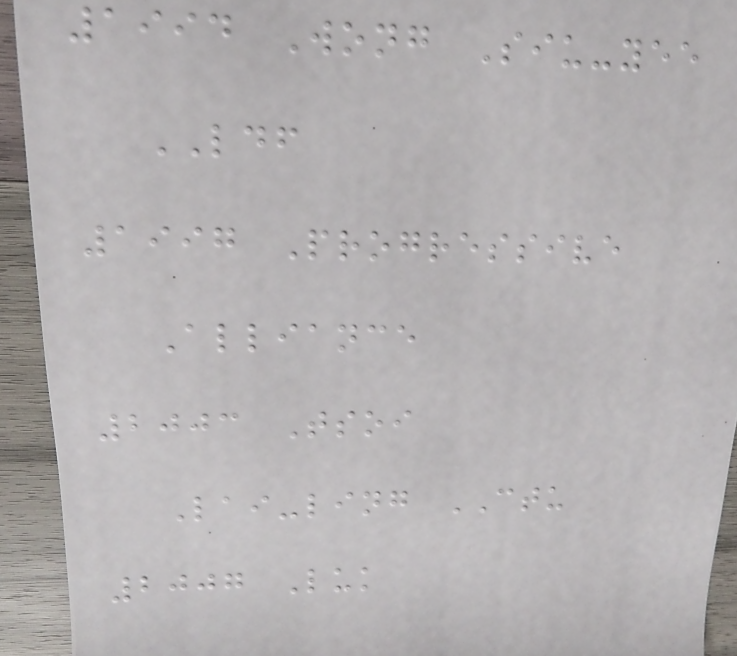1994 Wong Siu-yee
LDF
1997 Progressive
Alliance
2003 Tsoi
Lai-ling CTU
2007 Luk
